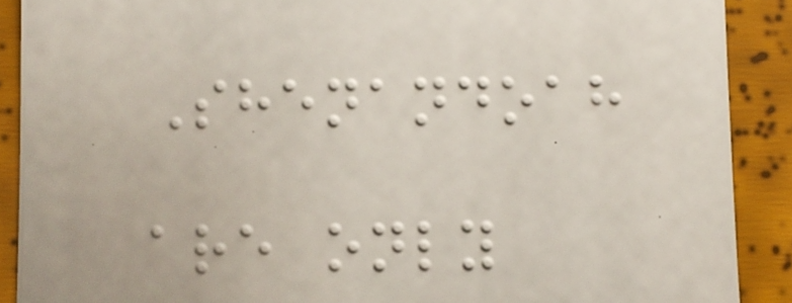Shenandoah
are only
